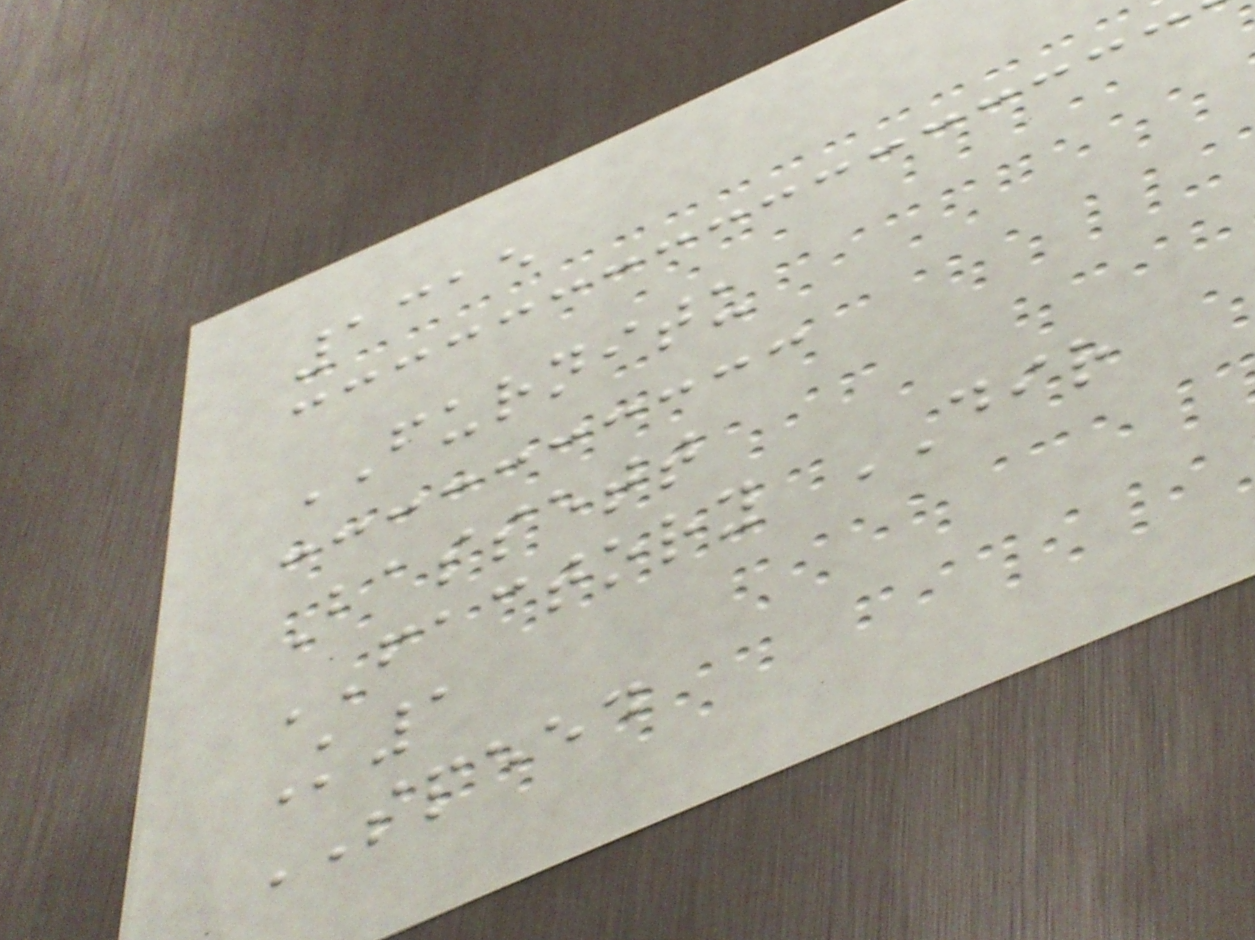1315
FURNITU
Bassett
FACTORY DIR
K1
SPEED
